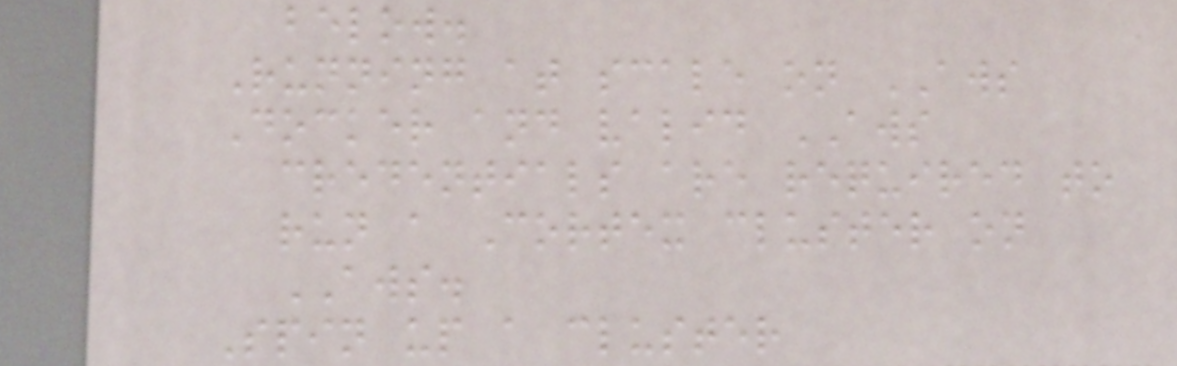below.
Running at scale on AWS
Docker and valid AWS
credentials are required to
run a Cortex cluster on
AWS.
Spin up a cluster
